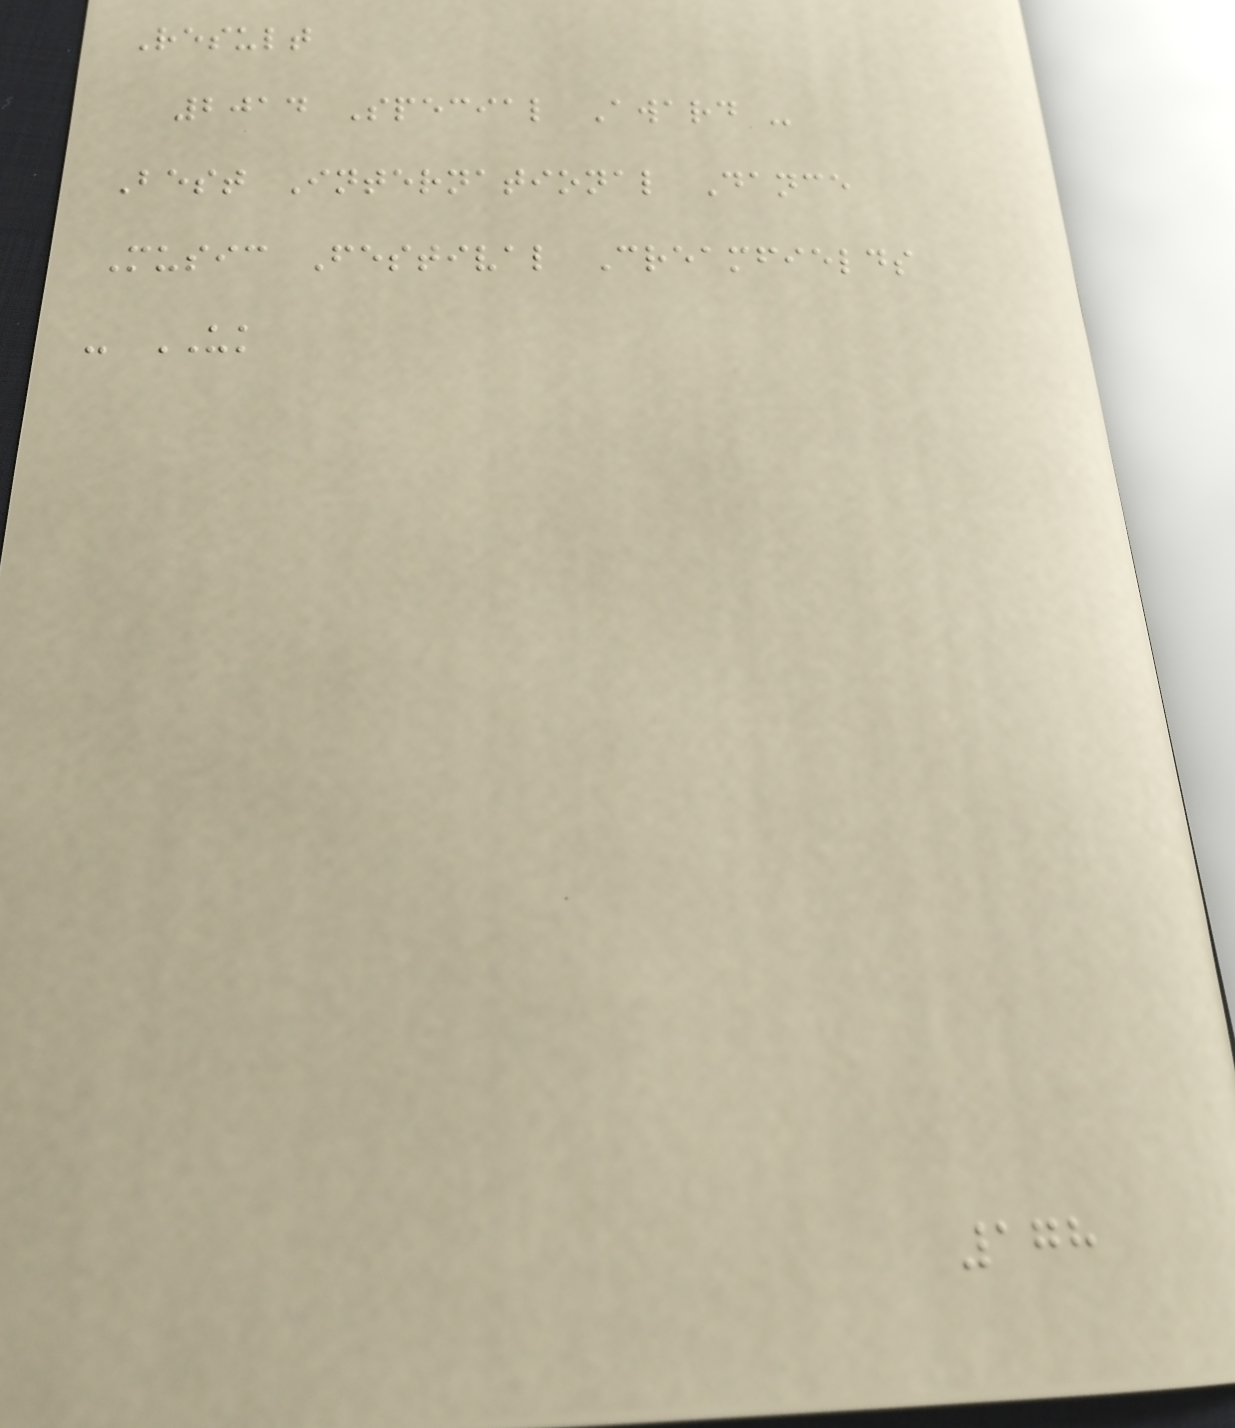Result
2014 Special Award -
Best International Dance
Music Festival Creamfields
- UK
178
